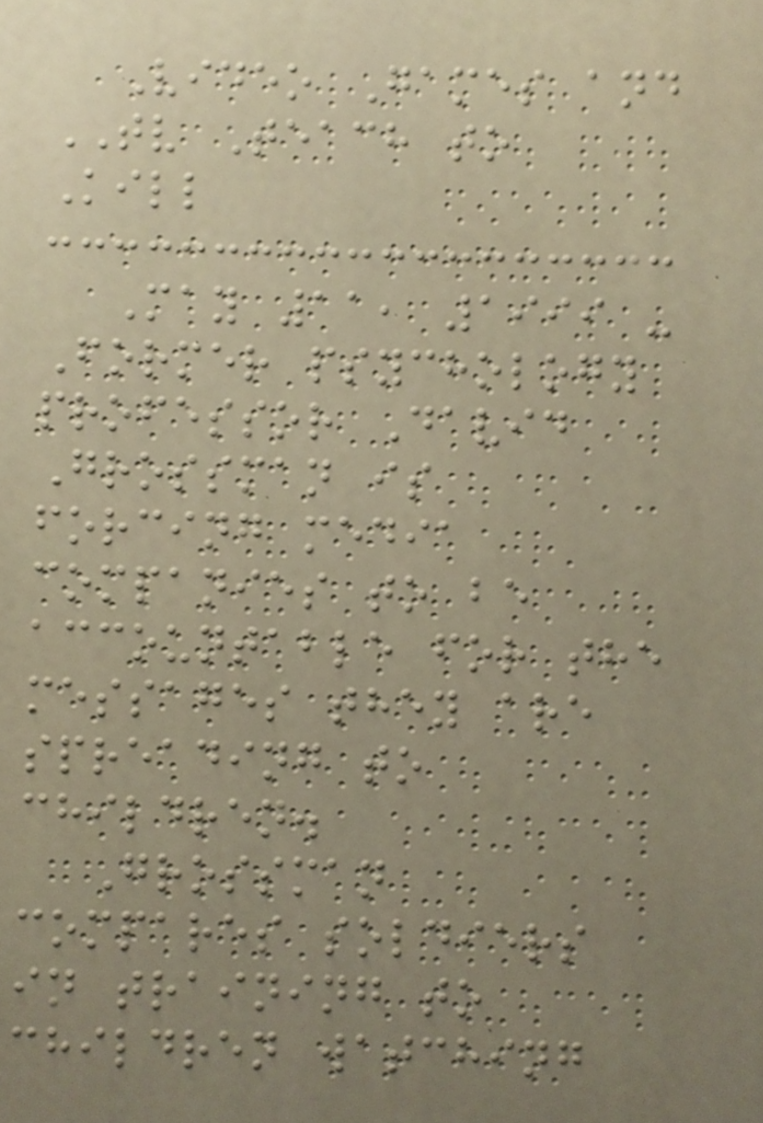Video Games and
TV Teach to
Kill
May 11, 1999 -
Former psychology
professor David
Grossman is
forcing media
companies to be
accountable for the
messages they are
spreading to
children.
Grossman
compares soldiers
in training to
children watching
